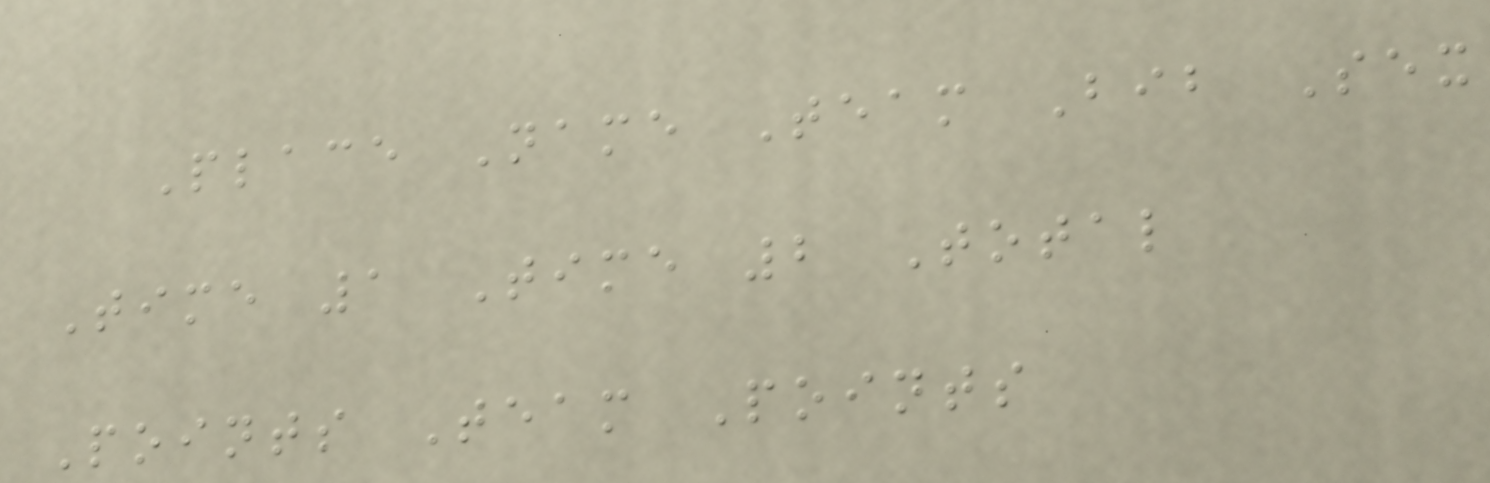Place Name Team Bib Sex
Time 1 Time 2 Total
Points Team Points
